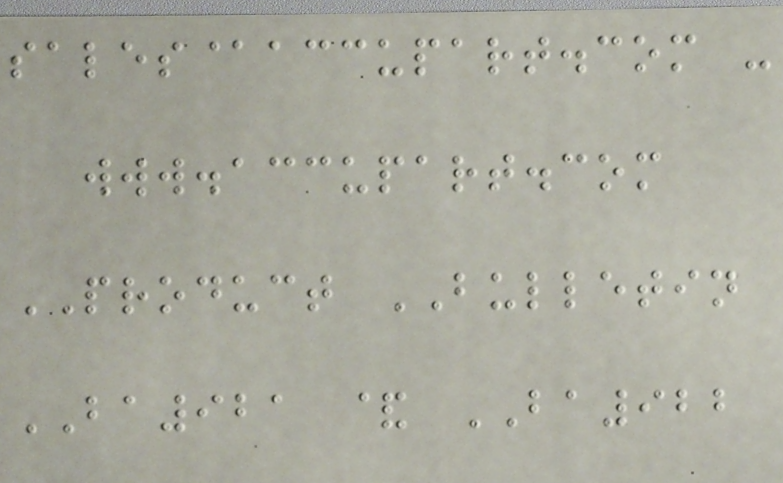sales@accupart.com -
www.accupart.com
PRODUCT BULLETIN
BA921 & BA922
